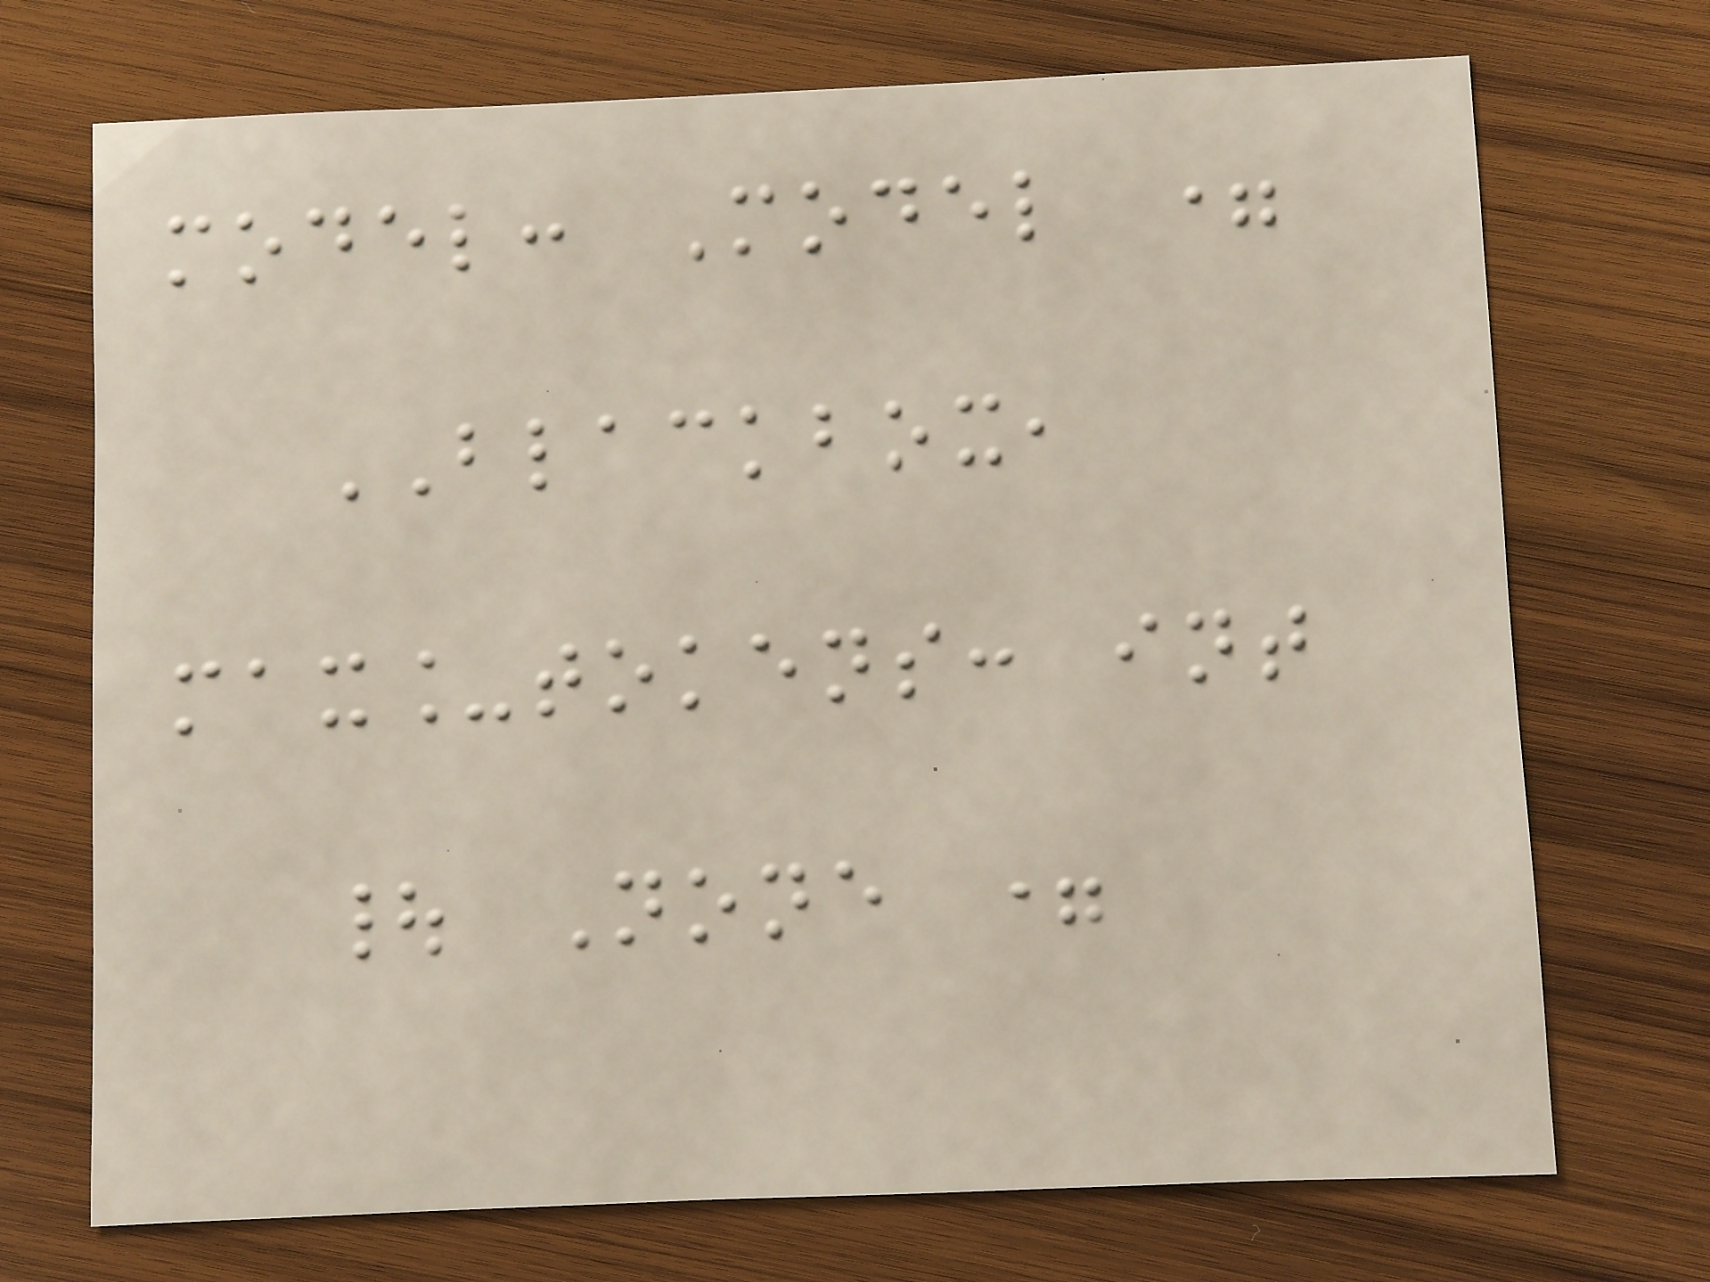model: Model =
BLACKBOX,
max_tokens: int
| None =
